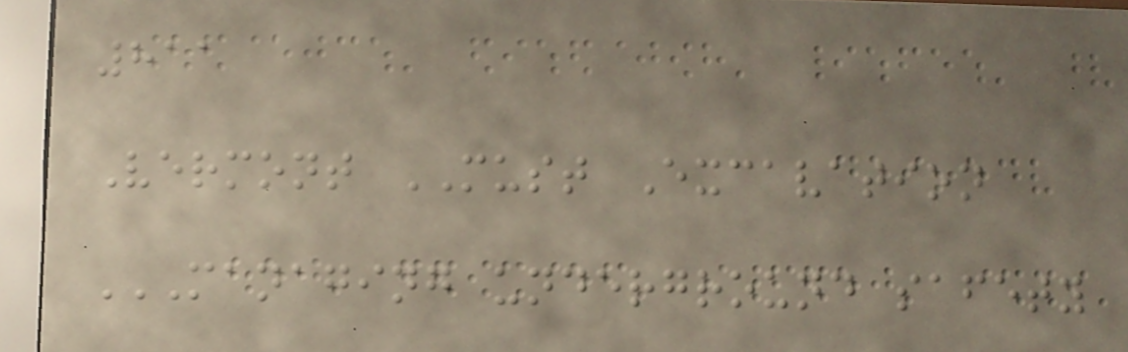811
Vermont MUST Excavation
MANAGING UNDERGROUND SAFETY
